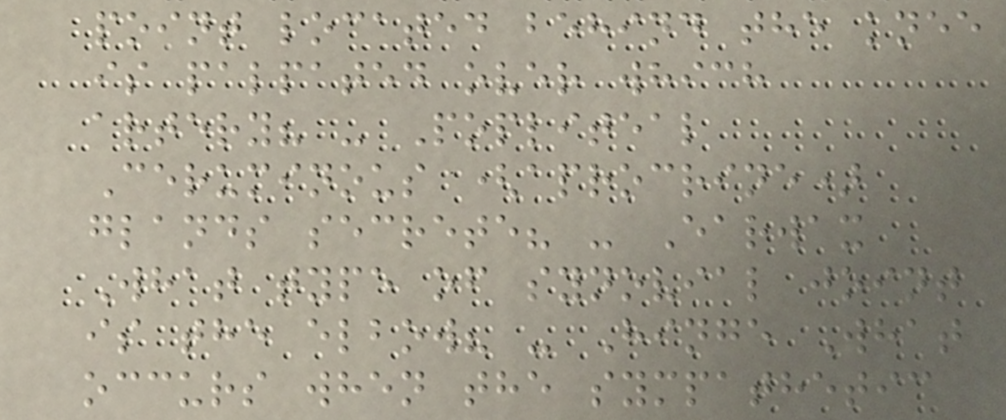point located behind the knee
is palpated over which
artery? - Popliteal
Ceruminous (aprocrine)
glands secrete? - Earwax
What type of synovial joint
is the elbow? - Hinge What
occurs when the sympathetic
